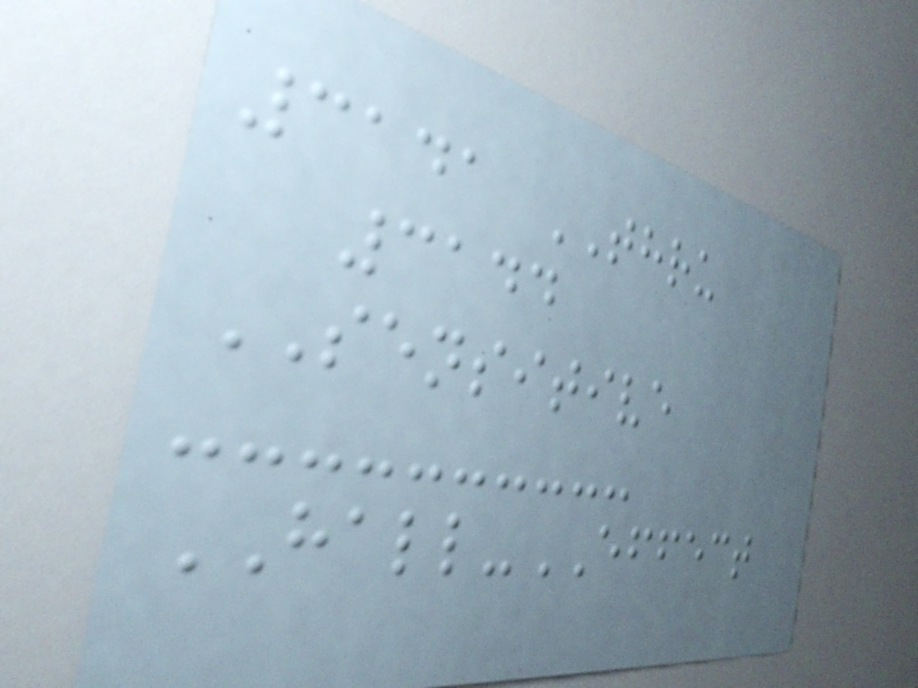3141 THRU
3144
SENSITIVE
HALL-EFFECT
